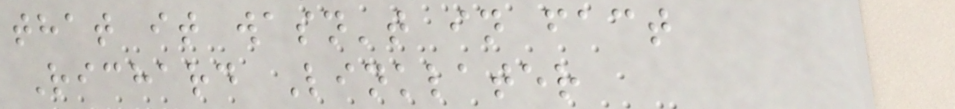that it wasn't in fact
Richard Linklater
